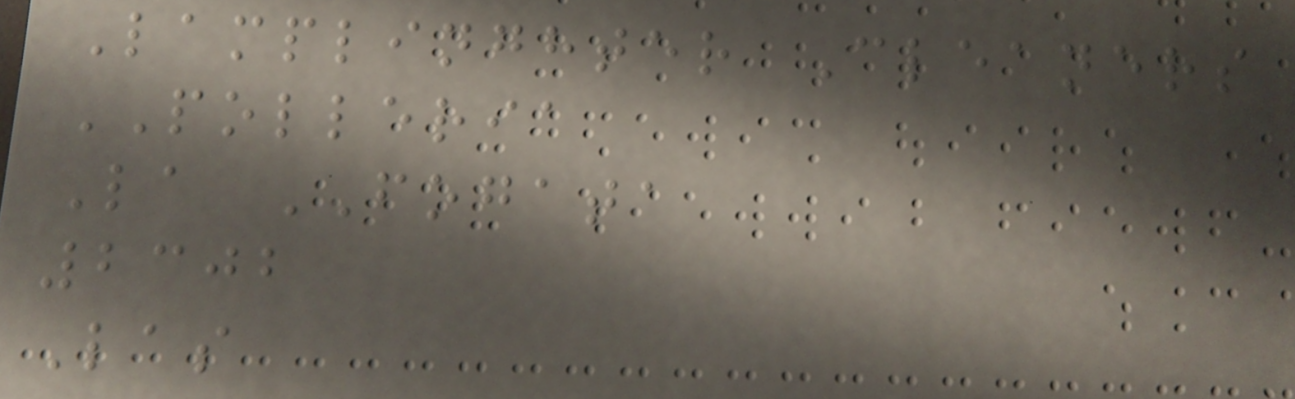Lamplinghter Cleaners
POLLERIA
La FOGATA
2302
Las
